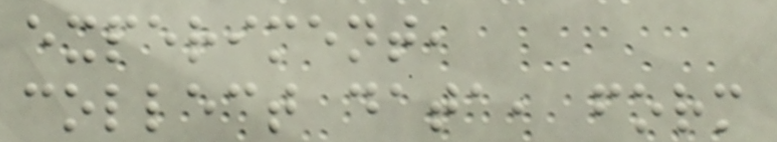experiment,
collect data, form
